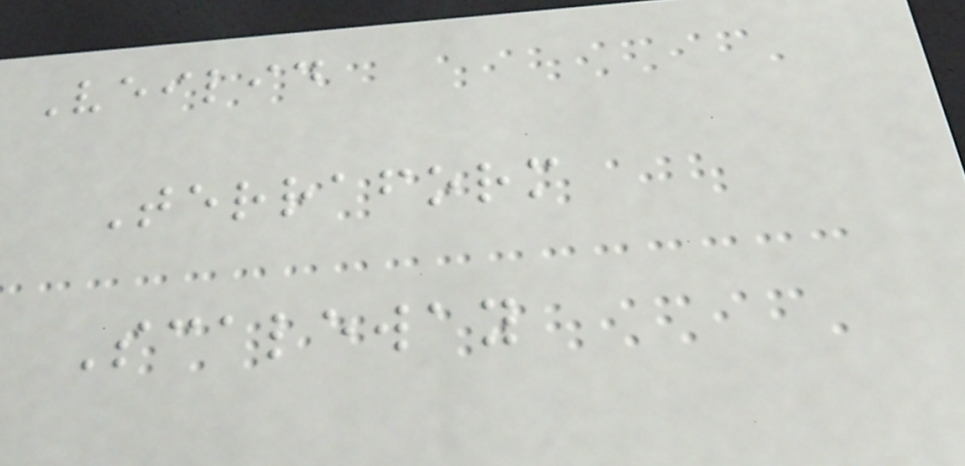Veilid
Terraform
Scaleway
